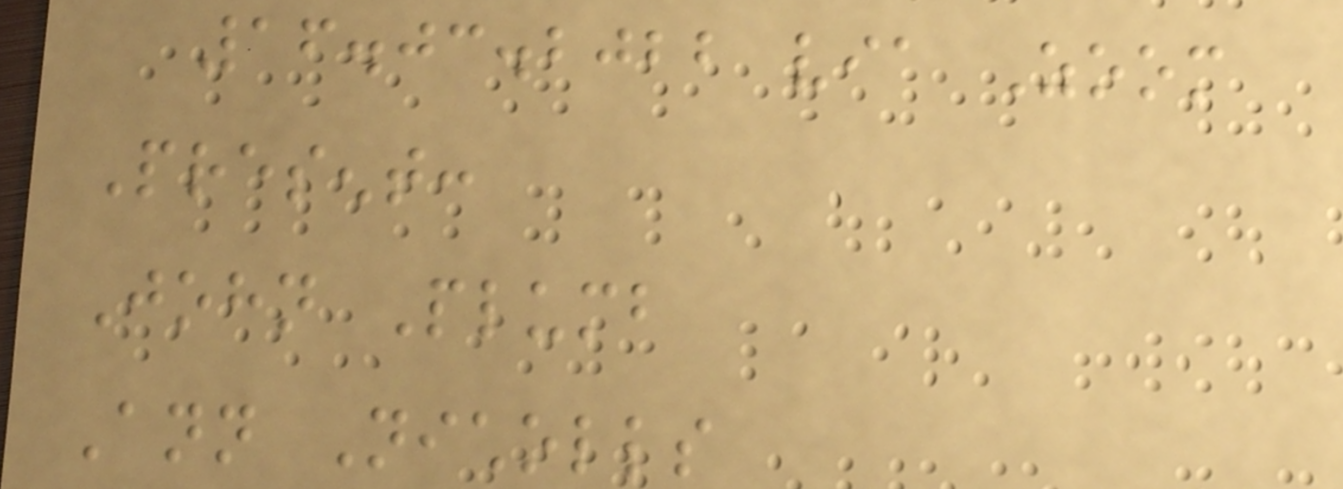16.03.2022 via Zoom
Present:
John Plumb
Ann Nicholls
